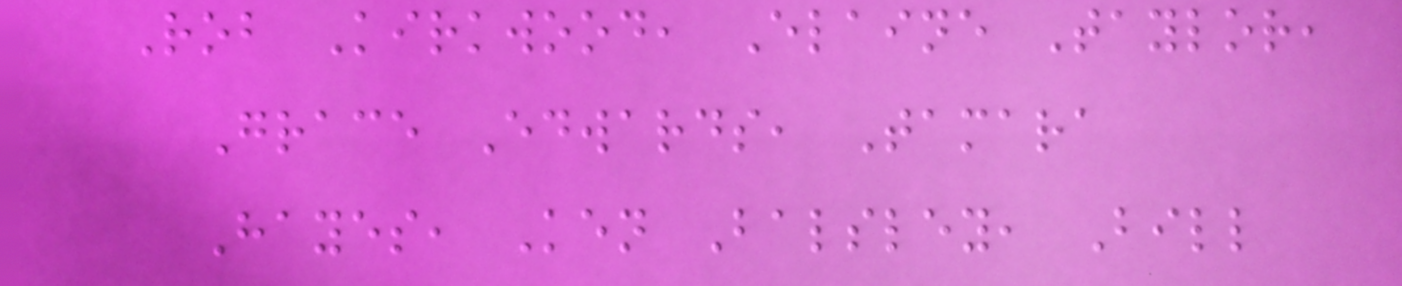Rob Kirkwood, Elaine Taylor,
Grace Edwards, Tamara
Hayes, Ken Balsley, Bill
